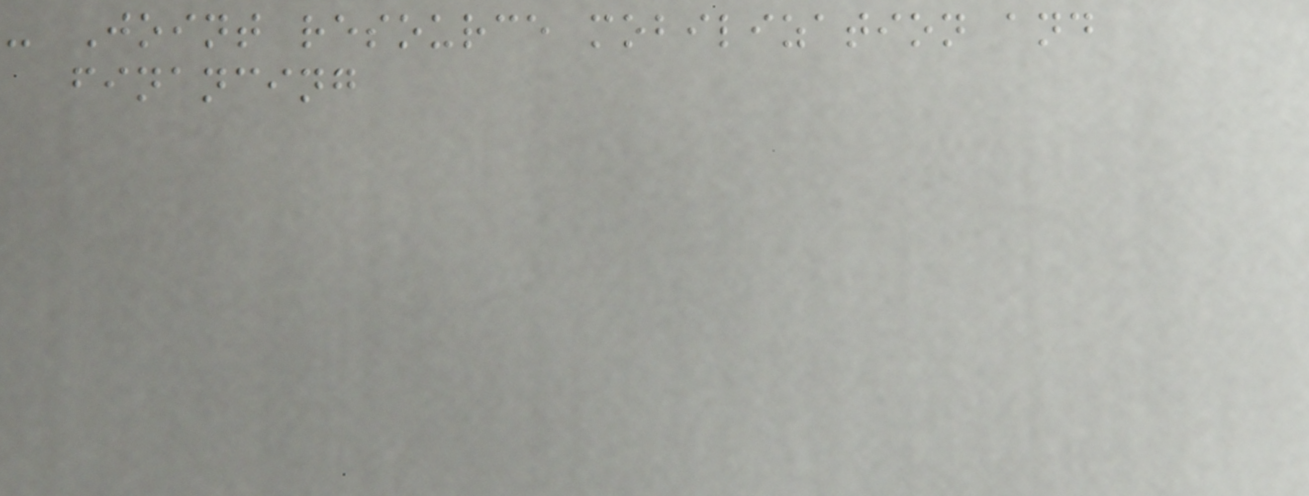- Joint resource mobilization and
financing
